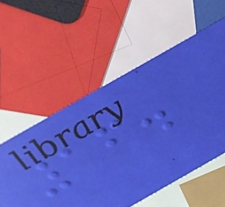16.
